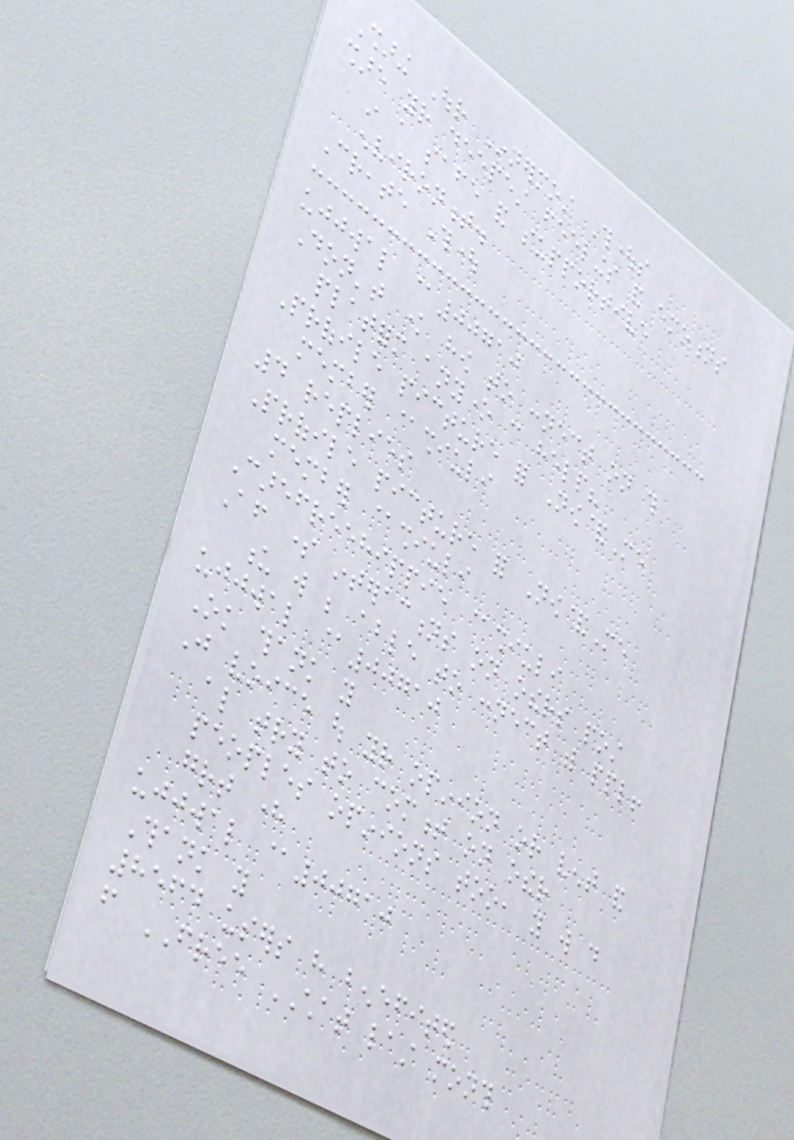Sharing Our Innermost Thoughts
share your deepest feelings and emotions
in a safe and supportive
environment.
Create Thought
ujjwal @00710
Don't know how to connect on this
platform anyone can help?
Profile picture for Now&Me
member @shiuli
4 replies
Profile picture for Now&Me
member @shiuli
Carefreehippie @shiuli
After some interactions on others post
u will be able to connect with ppl!
ujjwal @00710
Ok thank you
Just voice out your opinion or vent and
also try to comment on other
peoples opinions too, you will do
great here
ujjwal @00710
Thank you
8564 users have benefited
from FREE CHAT last month
